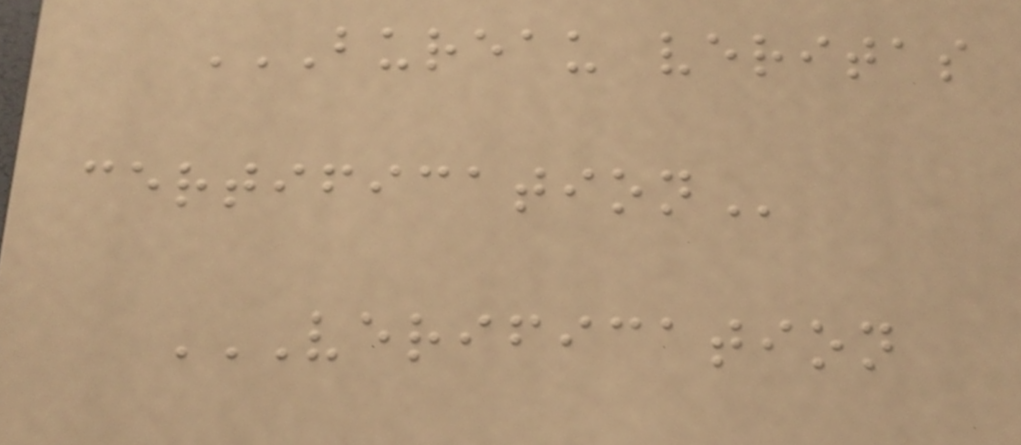BUREAU VERITAS
CERTIFICATION
VERIFICATION
